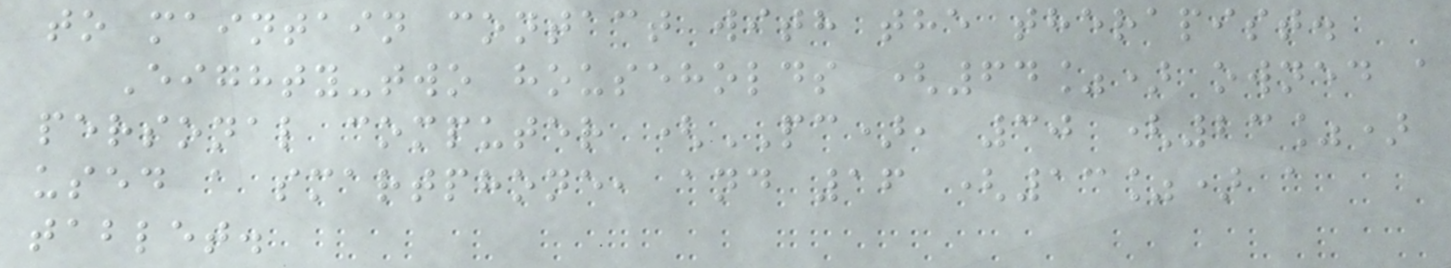to maintain contact with the therapist.
Eighty-two households (64%) owned a
personal computer (PC), 30 (23%)
used a smartphone, and 16 (13%) a
tablet.
